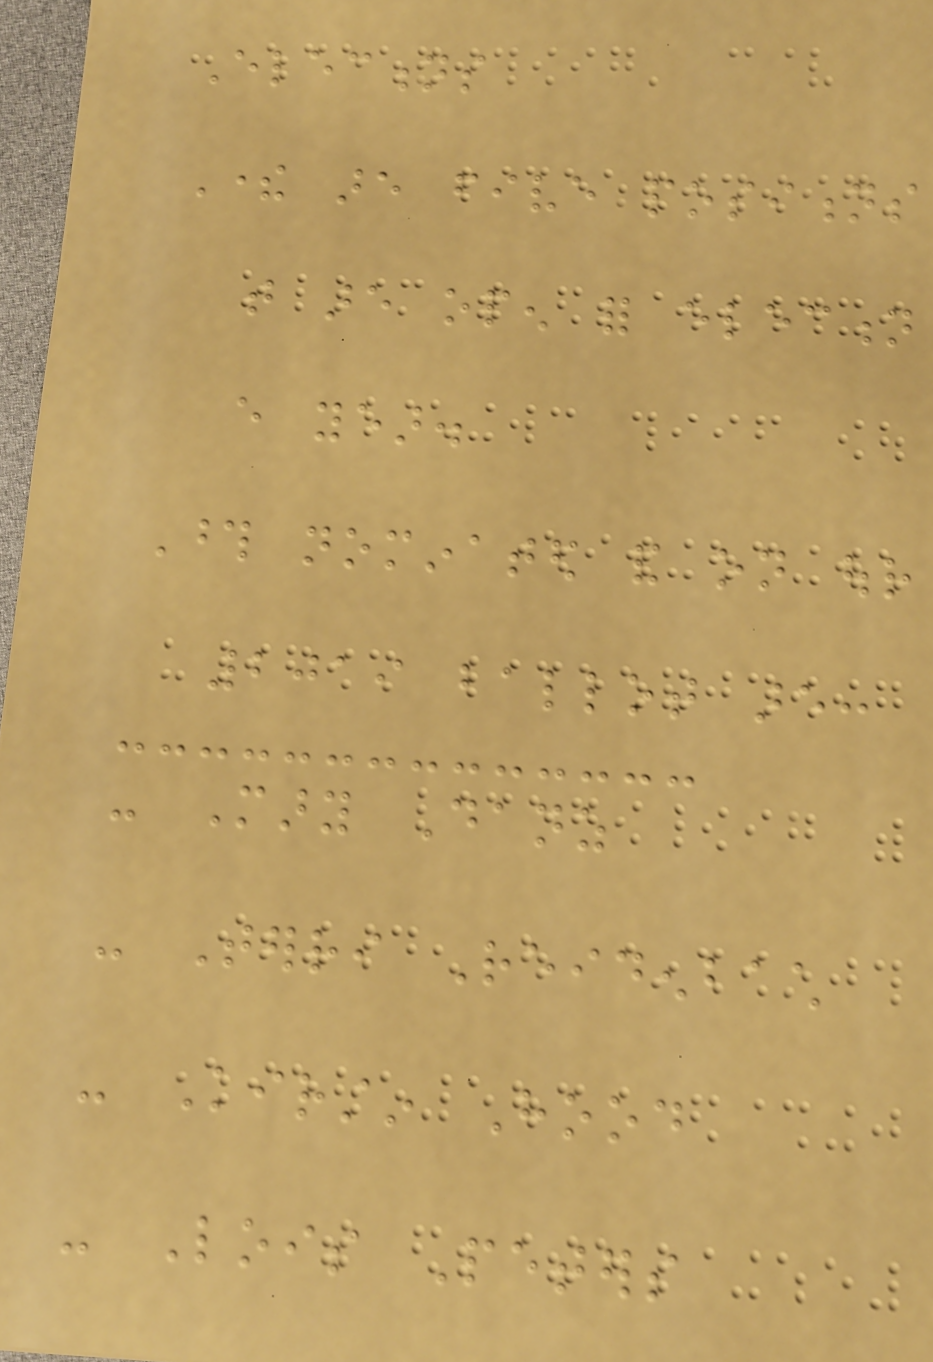Elections
There are five positions
that are open for election
every year.
Those nominated and on our
2019 ballot are:
- Mary Danz
- Terri Reidenbach
- Kirstin Hood
- Lois Peters
